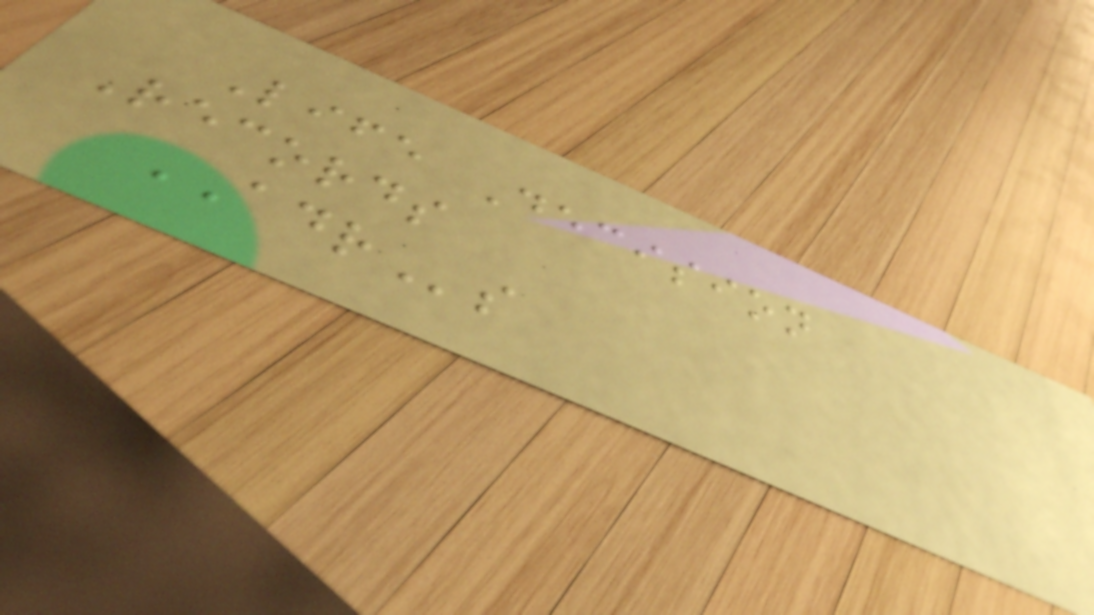Life Decision
Records
ADRs
